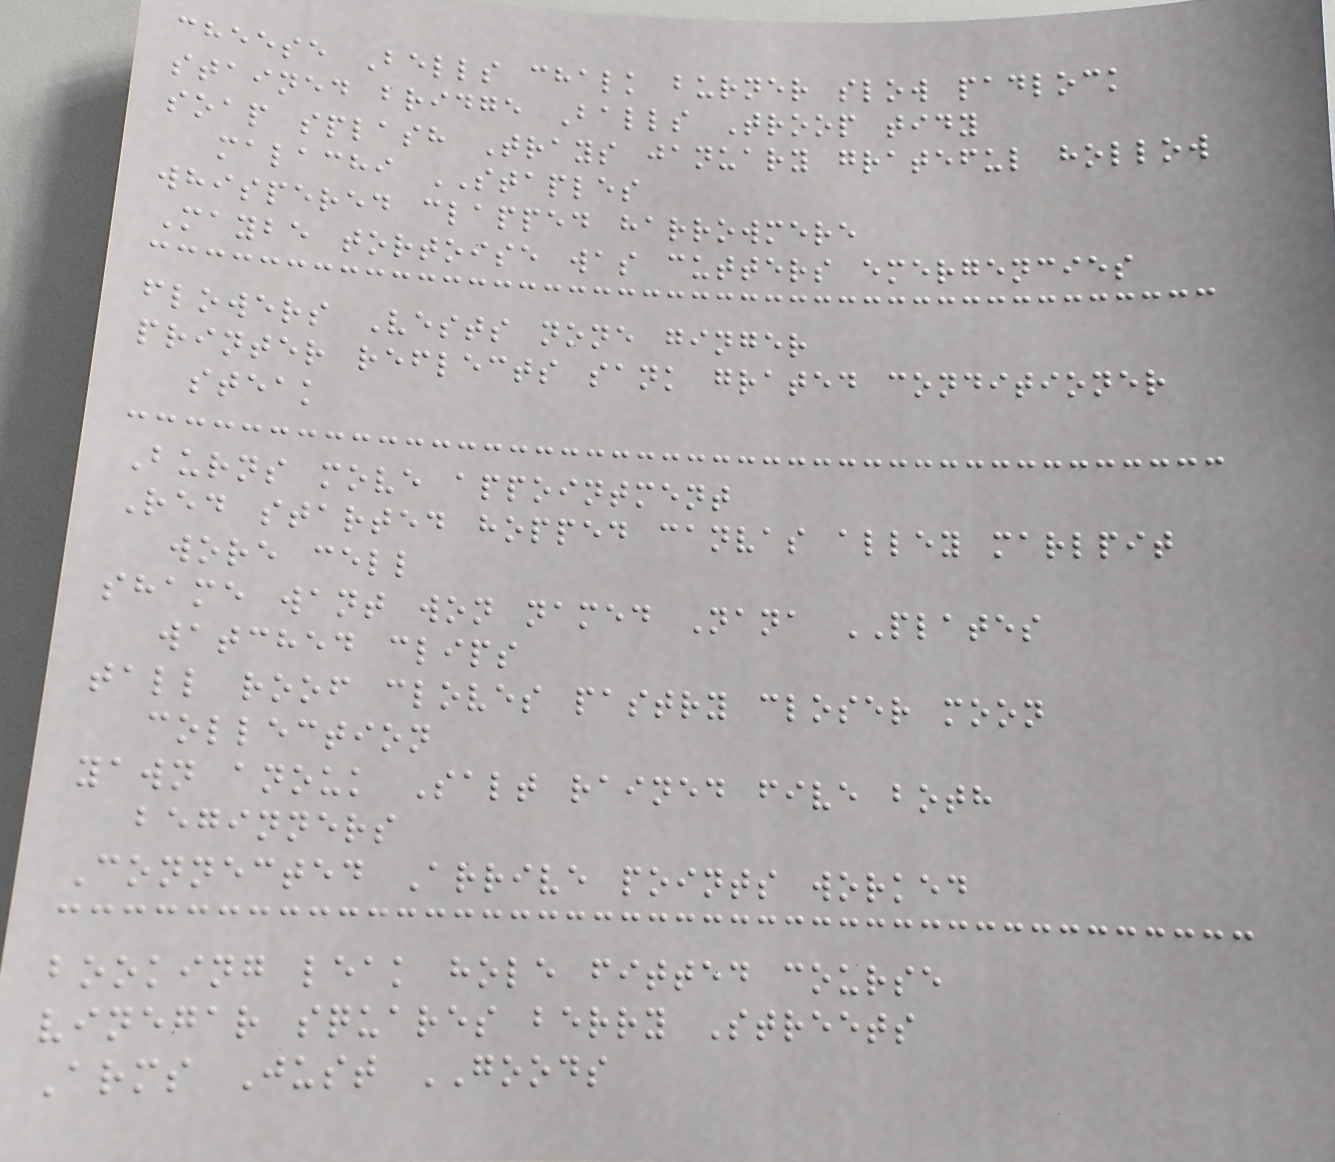cheese Bells chalk burner slow padlock
stained bridge Balls Troop tidy
soap splash Trays january grateful hollow
malachi STAPLES
whispered clapped harrowmere
Maybe tortoise was cutters emergencies
flowers Vests none ginger
printer reflects sank grated conditioner
steak
Burns move appointment
Red started hopped canvas alley marlpit
wore cell
shame want won named Nana PLATES
watched clips
tall roof cloves pastry closer moon
collection
yawn anouk Salt rained five both
beginners
Connected Arrive points worked
booking leak hole fitted course
vinegar squares berry Streets
Arms Just GOODS
